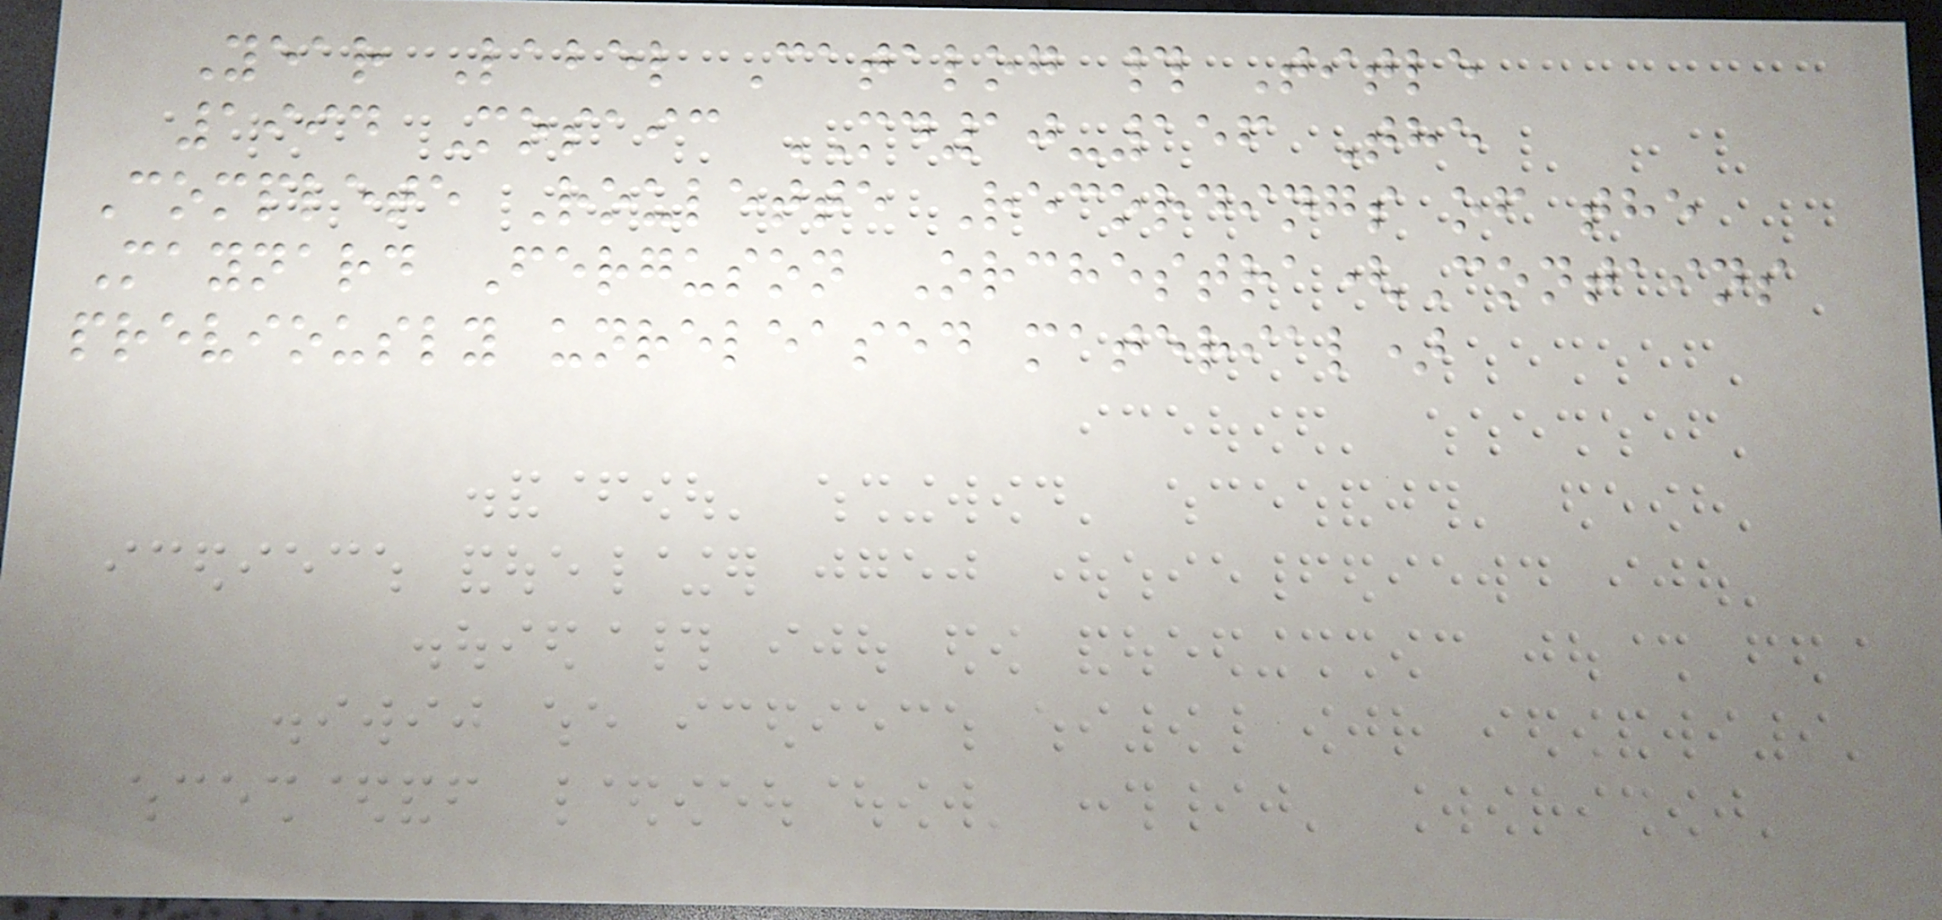Year Label Catalog # Title
1994 Mosaic MD10-156 The
Complete Roulette Recordings of the
Maynard Ferguson Orchestra(Contains
previously unreleased material)
